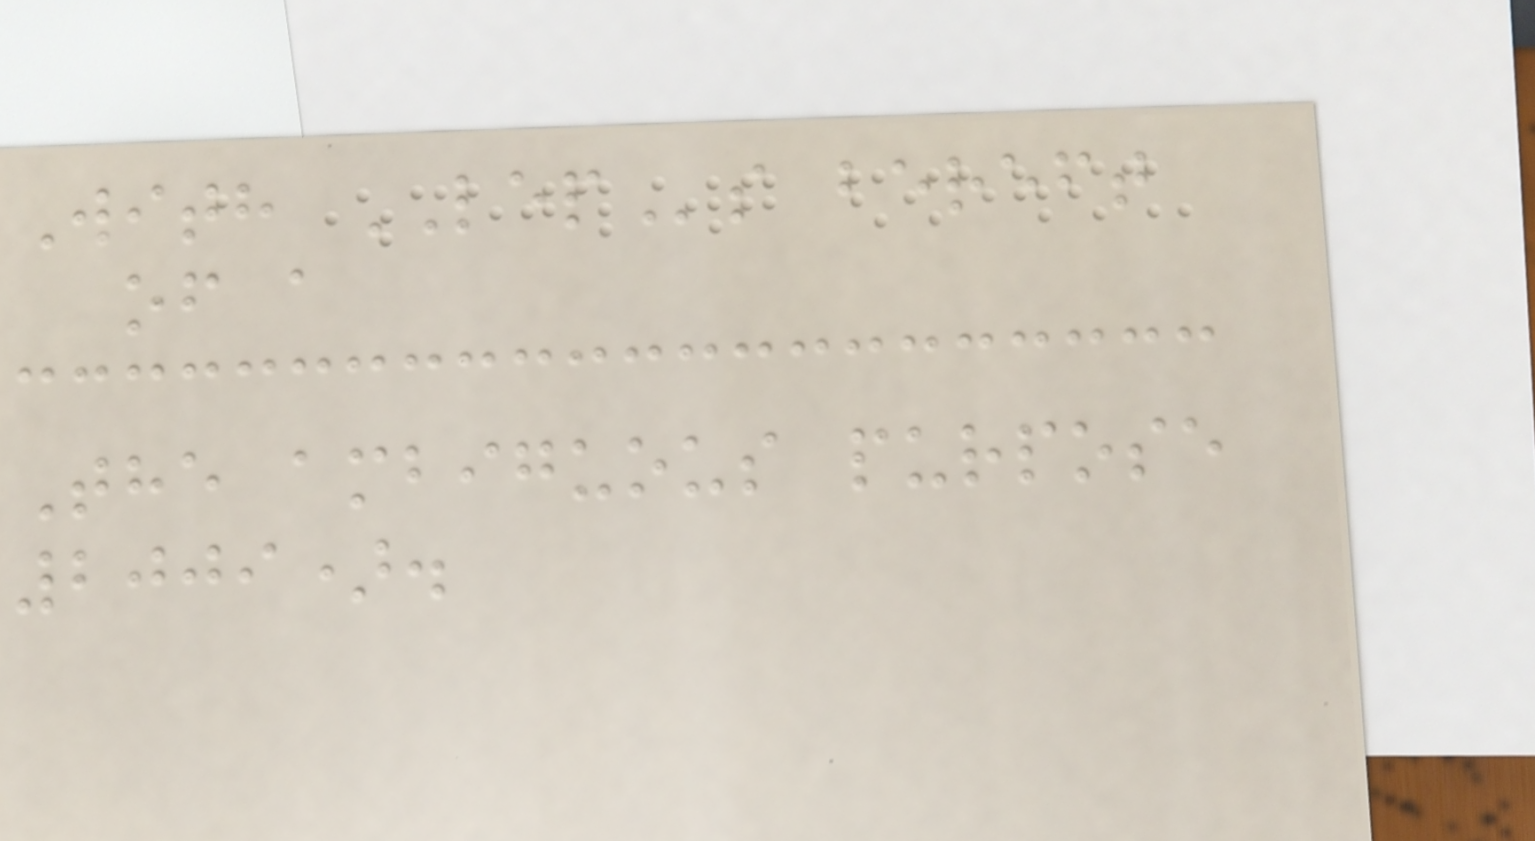With LEPs bereft
of a
The ambiguous purpose
2009).
